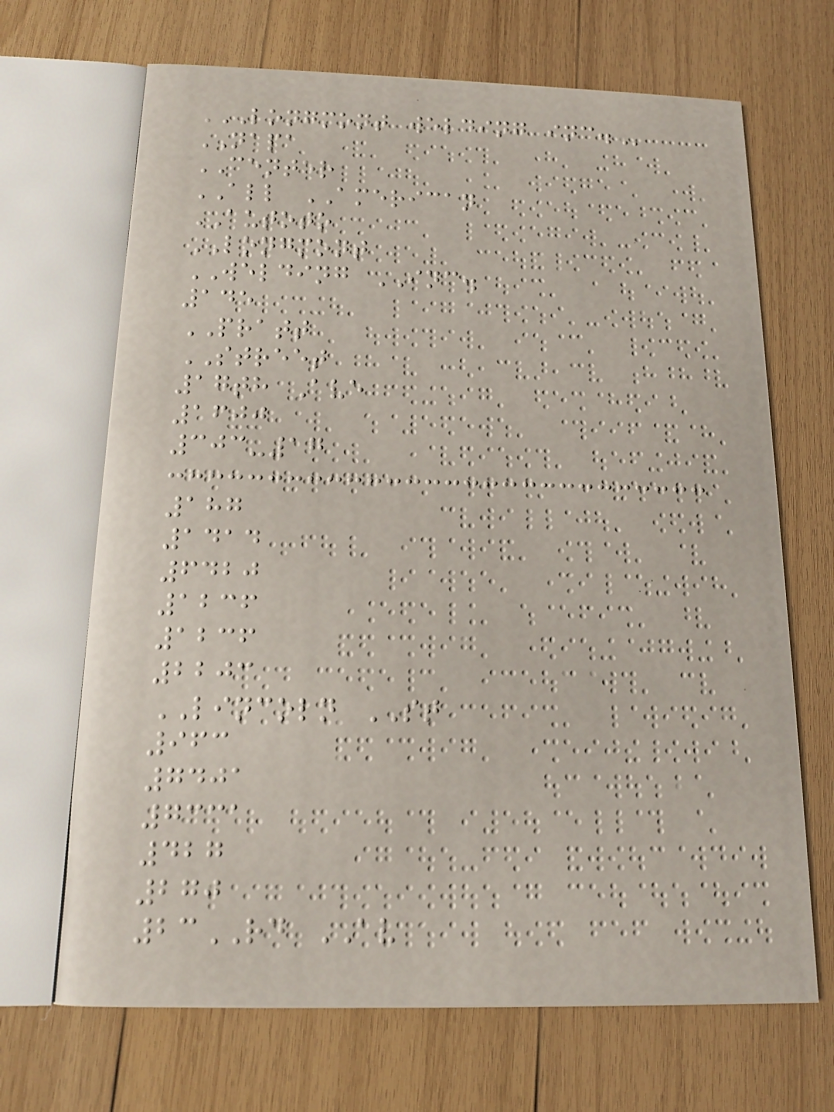LONGMONT WELDING INC.
NAPA
CENTER
ALL AMERICAN
AUTOTO
LONGMONT
WELDING INC.
145
PRATT
STREET
17th Ave
1600
303-17
187
1414
6420
1236
1236
2203
LINCOLN ST
963
7401
7331
427
270
23RD AV
